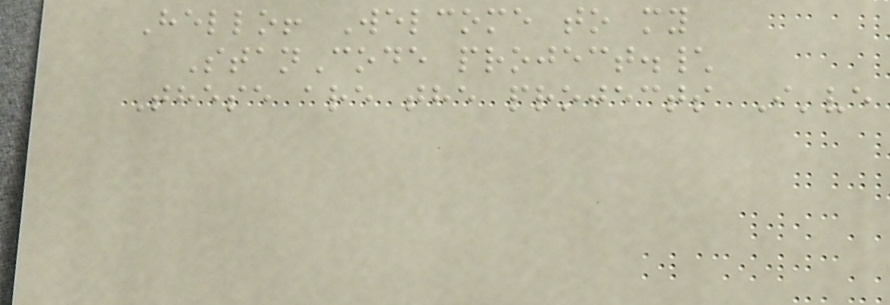Hello! Welcome to my
StanCode project.\
These are the projects I've
